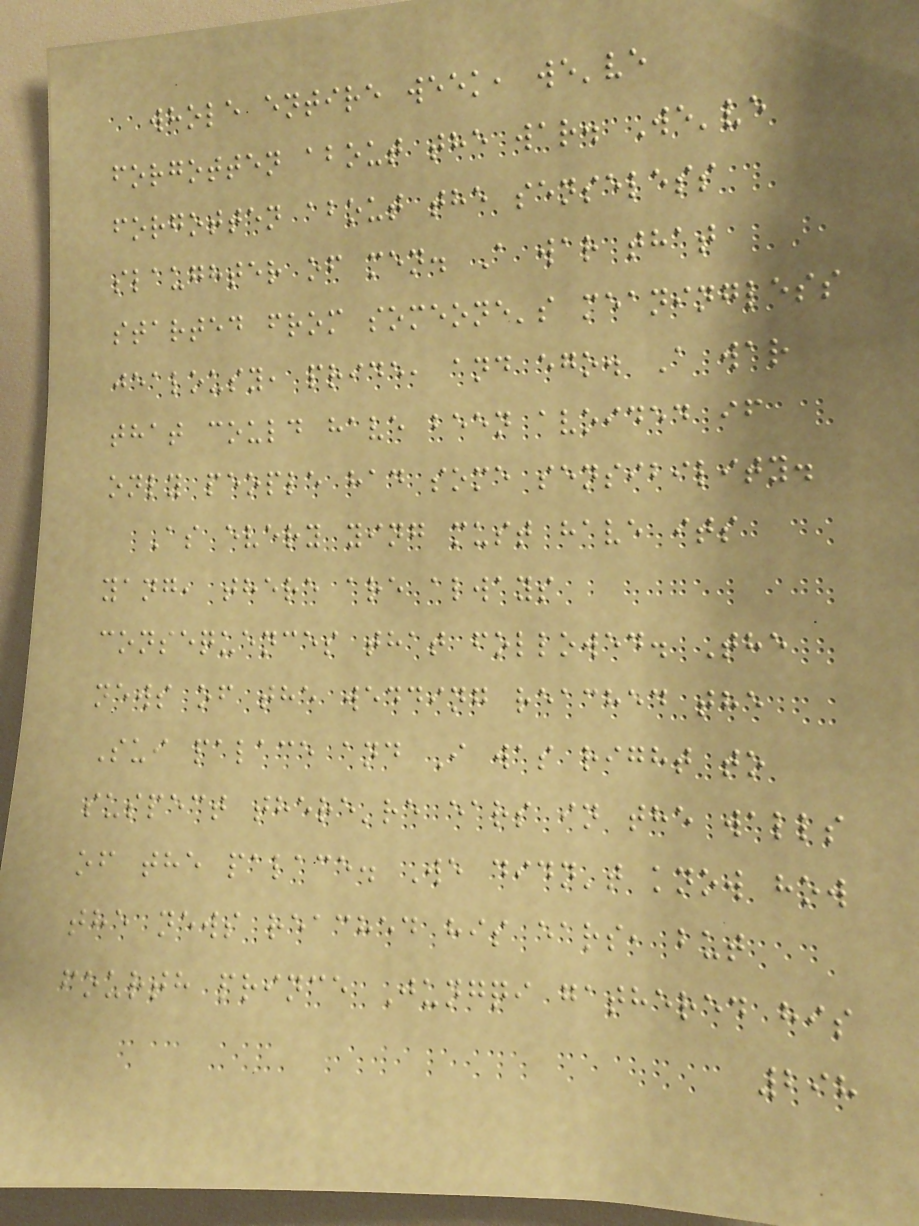whole entire week, we've
forgotten about the war. We've
forgotten about the senseless
slaughter of men. A war that
started from someone's meaningless
jealousy, pride, and ego. A war
that could have been avoided if
only people had some sensibility.
As every ying must have its
yang, there are always
consequences that followed. The
news of the wedding reached the
Sui palace and I was right to
suspect there're ears in the walls
of the palace. We didn't know how
the news reached his ears, but
fourth prince Jungqi gathered his
298
